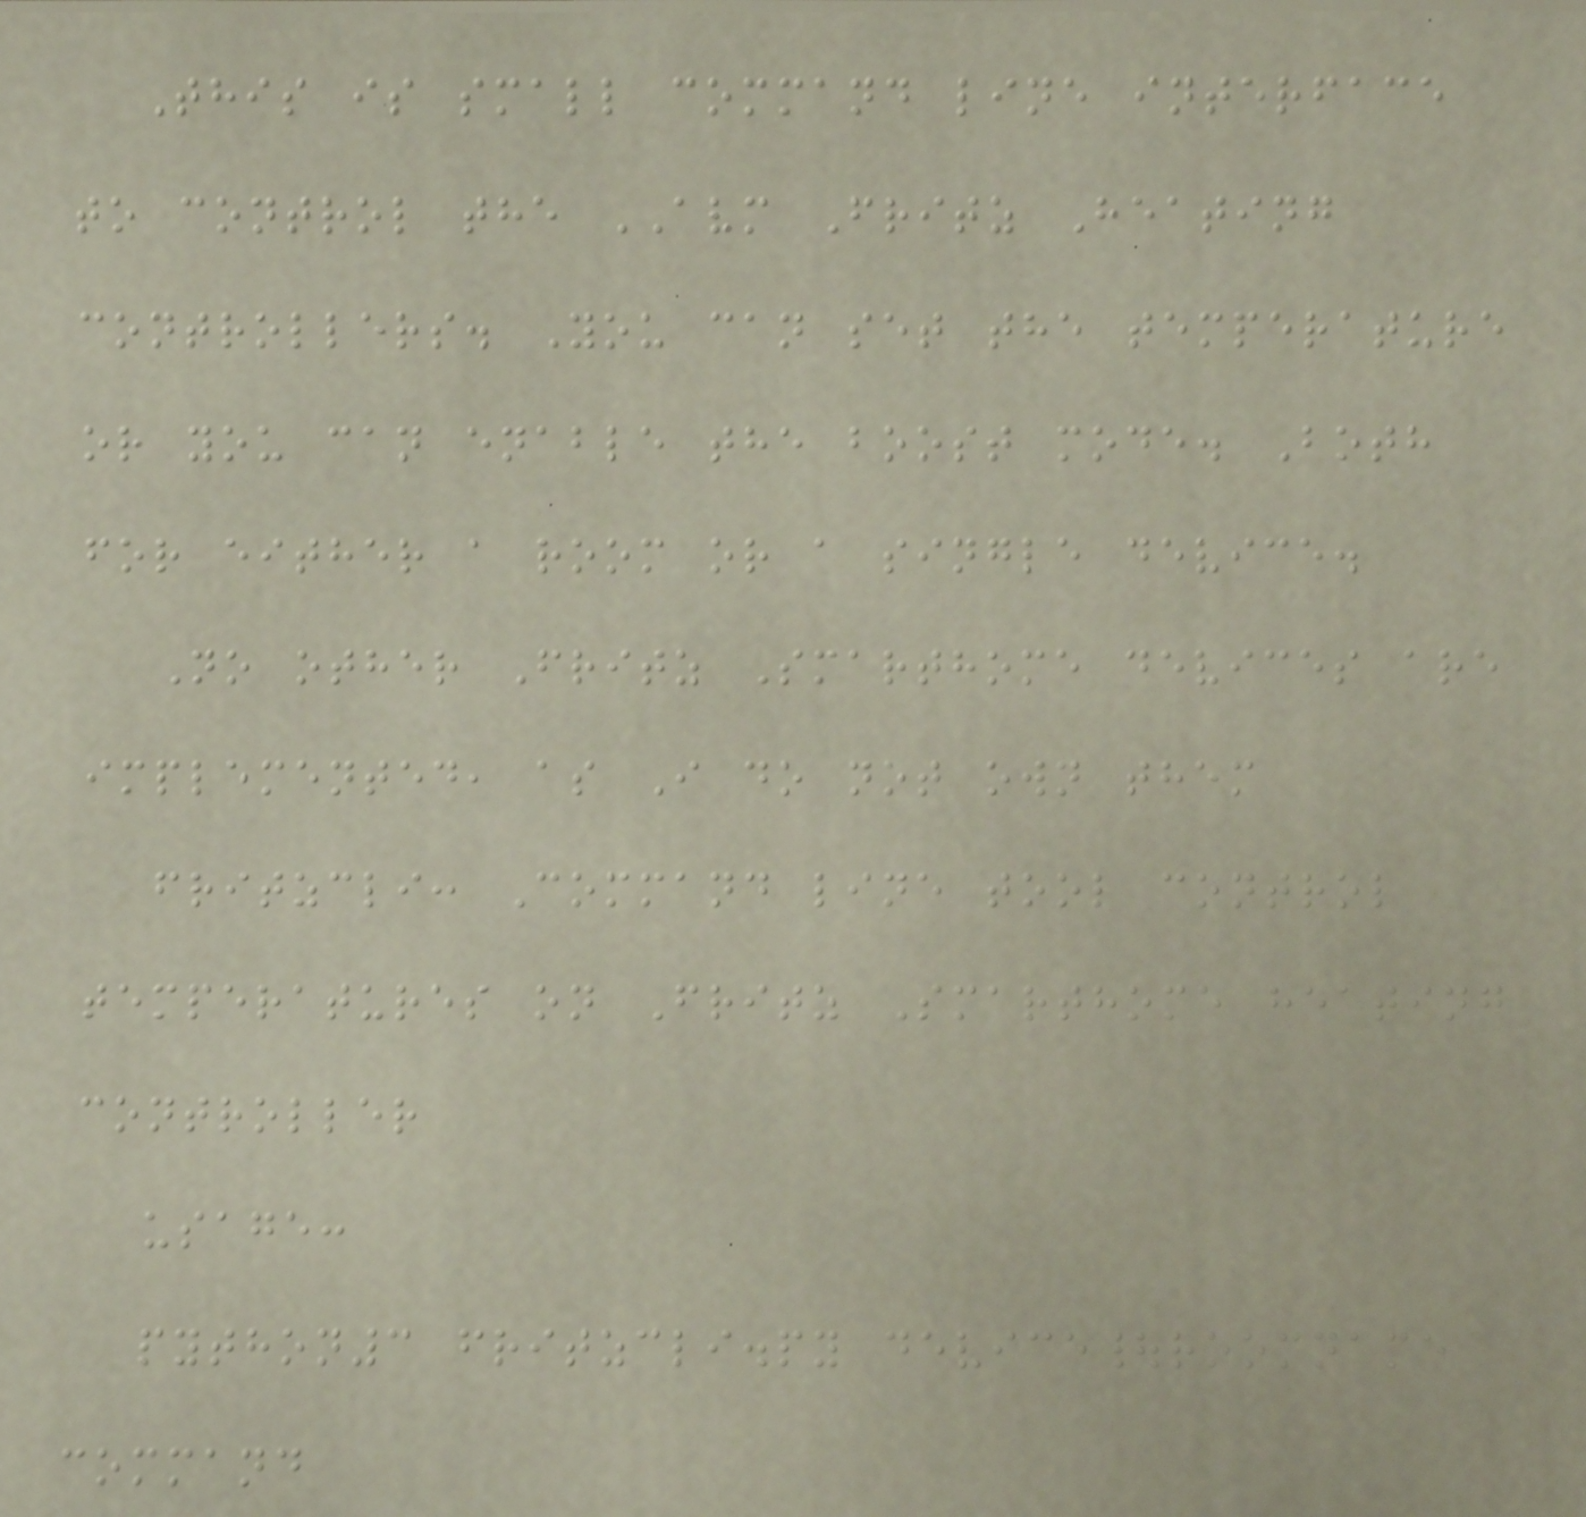This is small command line interface
to control the AVM Fritz Heating
controllers. You can set the temperature
or you can enable the boost mode. Both
for either a room or a single device.
No other Fritz Smarthome devices are
implemented, as I do not own them
fritzcli: Command line tool control
temperatures on Fritz Smarthome heating
controller
usage:
python3 fritzcli.py device|roomname
command
